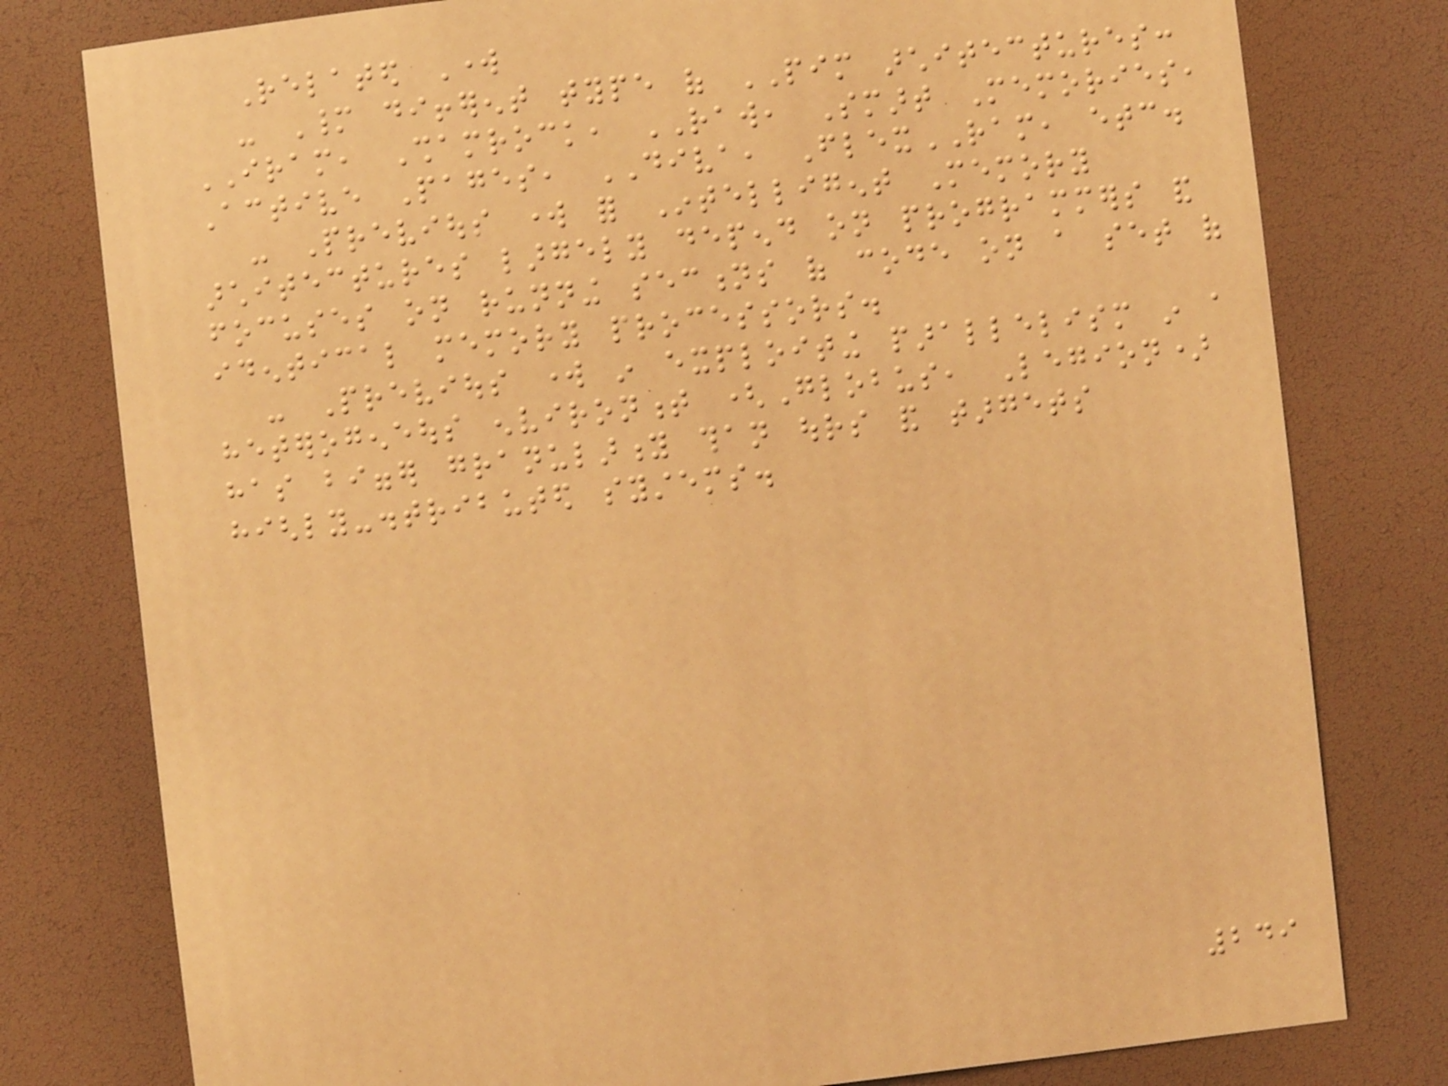Related Work
- Many different type of PIM architectures:
IRAM, Shamrock, RAW, Smart Memories,
Active Pages, DIVA, FlexRAM, etc.
- Previous work for Intelligent Memory
architectures largely depend on programmers and
focuses on running sections of code on a set of
identical memory processors.
- Previous work in exploiting parallelism in a
heterogeneous environment (Globus, Legion)
has bigger granularity than ours and targets
highly-distributed systems.
249
